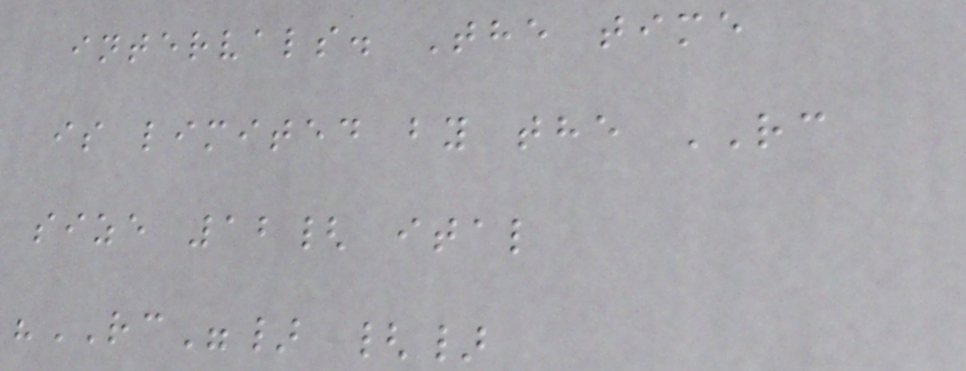intervals. The time
is limited by the RC
size 12{ ital
"RC"} {}
